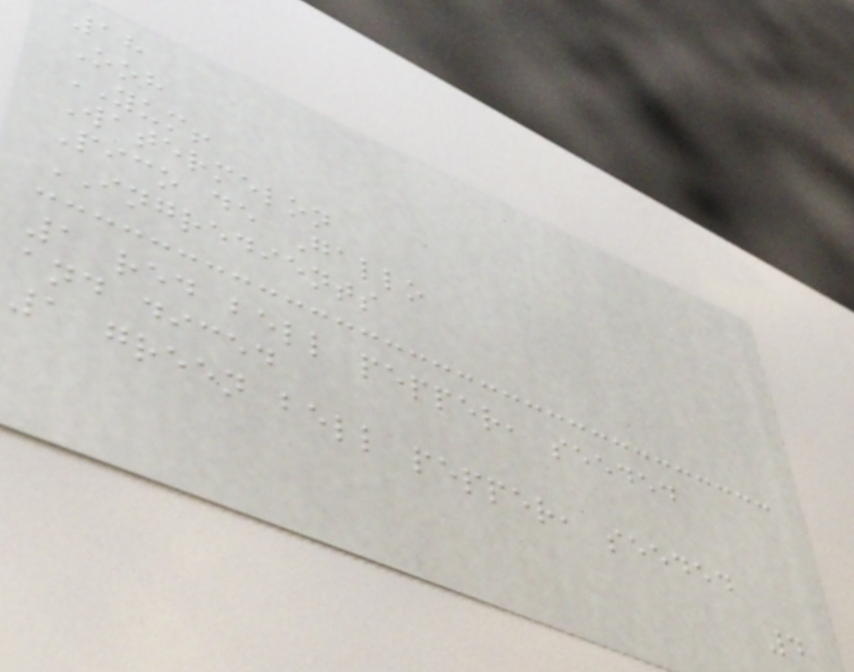18
Ooh
YUM!
Watermelon
Pico de Gallo
INGREDIENTS
1 red bell pepper, seeded
and diced
1 green bell pepper, seeded
4
